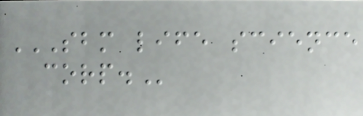SBM LIFE SCIENCE
CORP.
